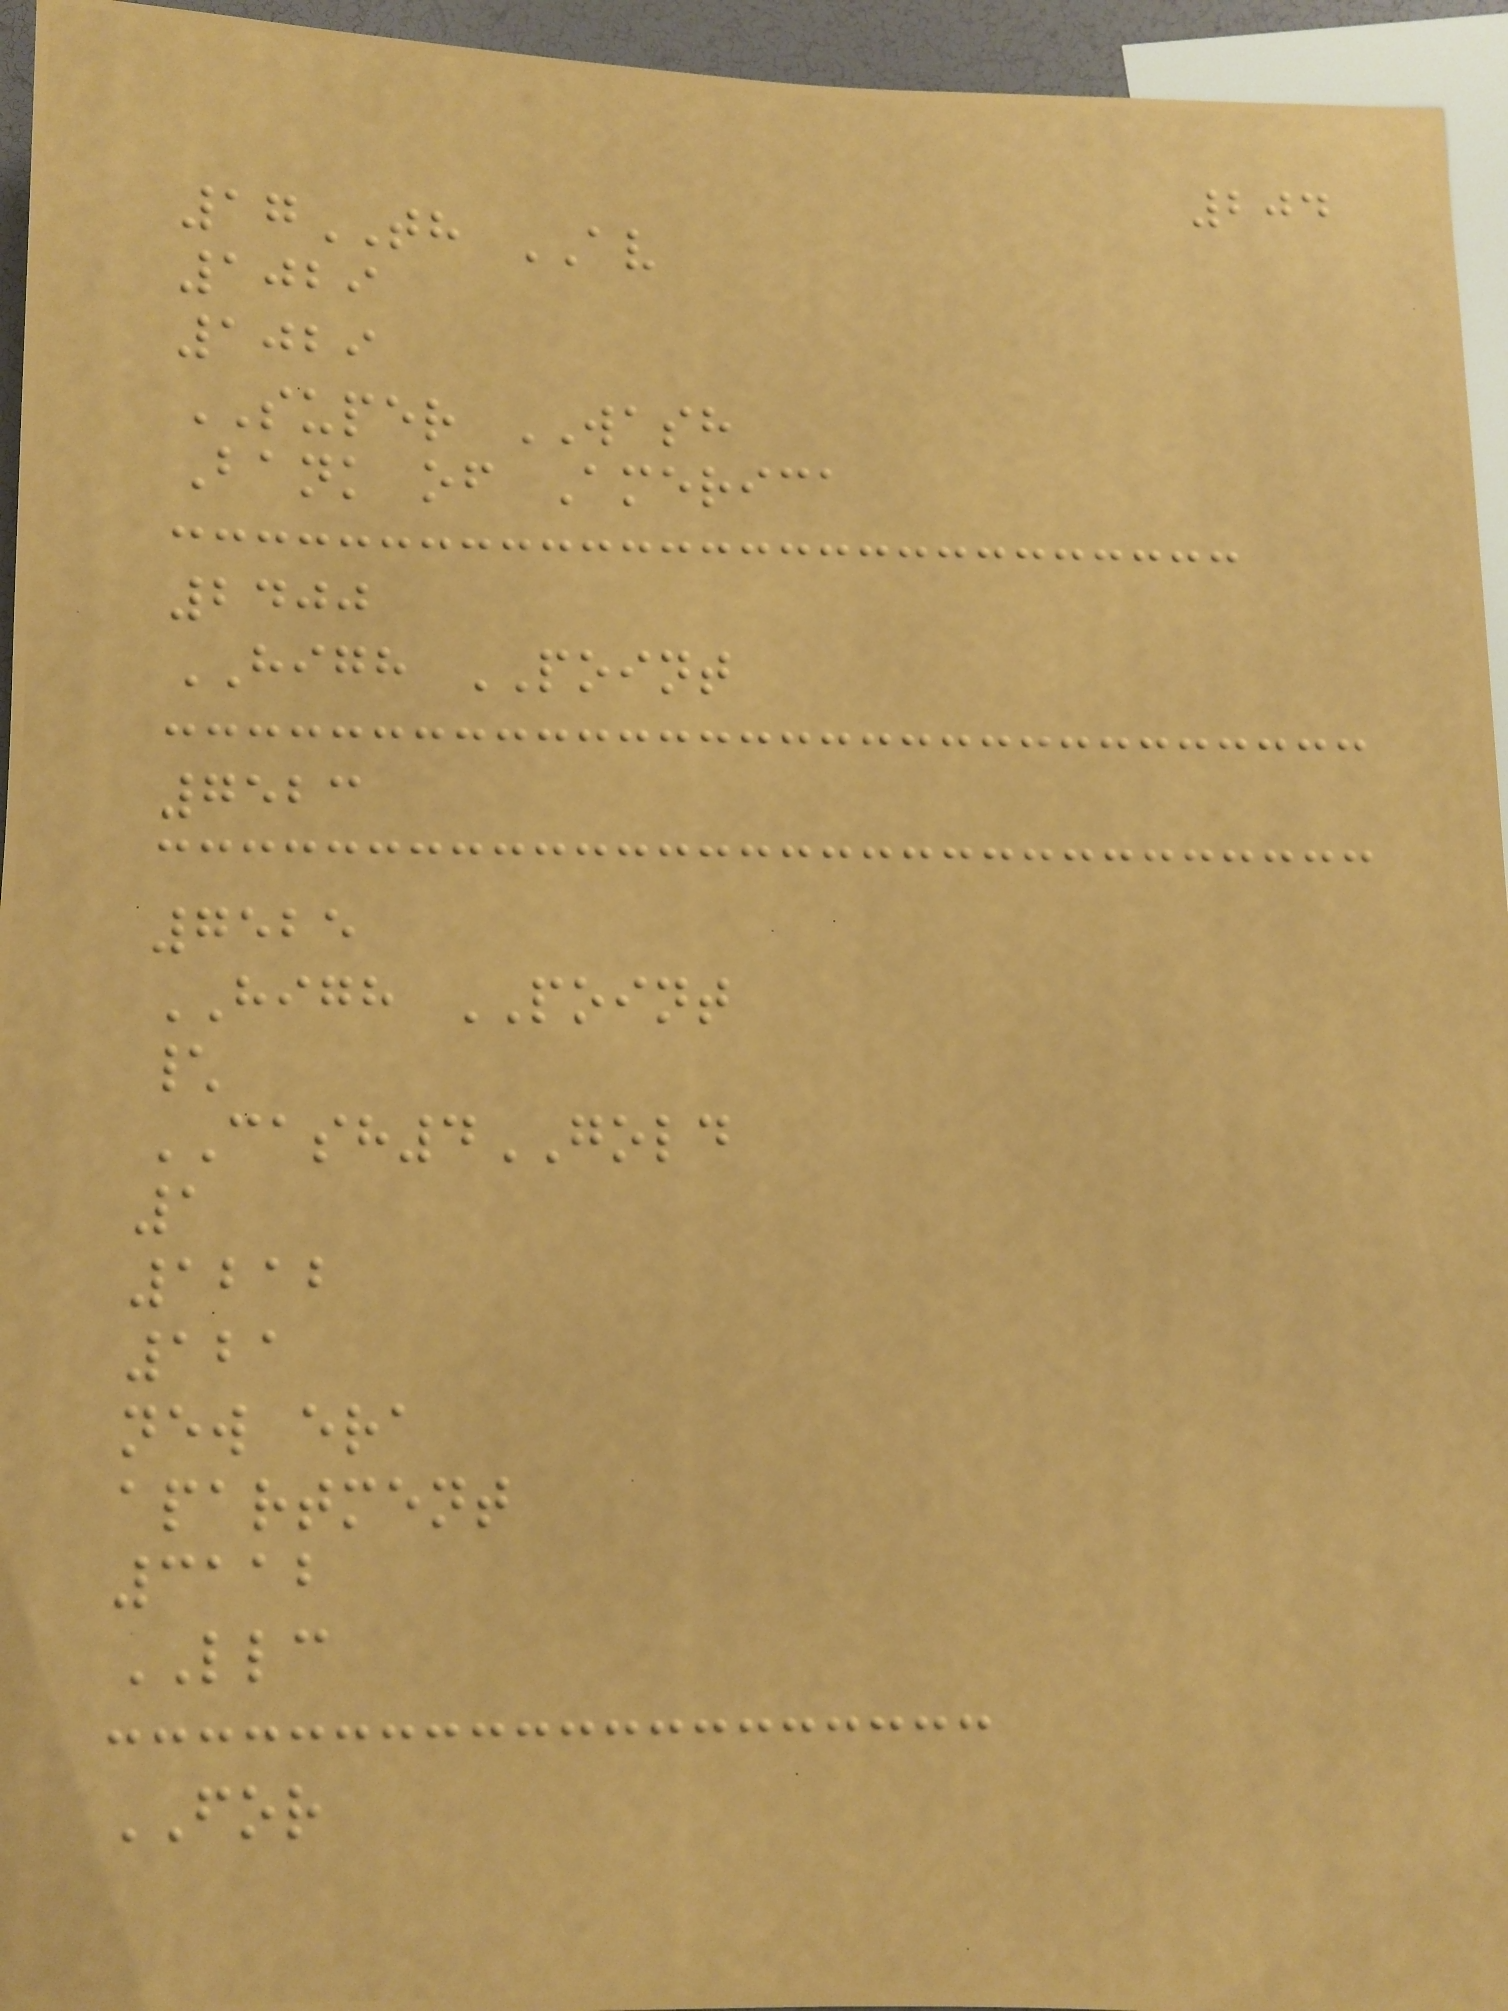204
17TH AV
1029
1029
SUPER WASH
Bank of America
2400
HIGH POINT
7523
7525
HIGH POINT
\
CASH4GOLD
1
1212
121
new era
apartment
3112
LLC
FOR
